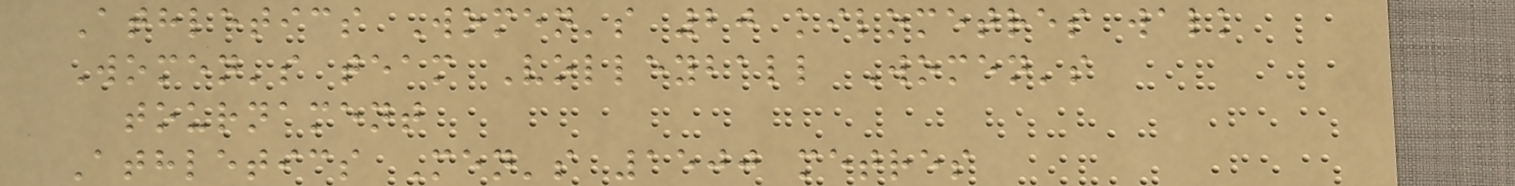Athletics Women's 20 kilometres walk
Women's team Volleyball Women's
tournament
Athletics Men's 1500 metres
